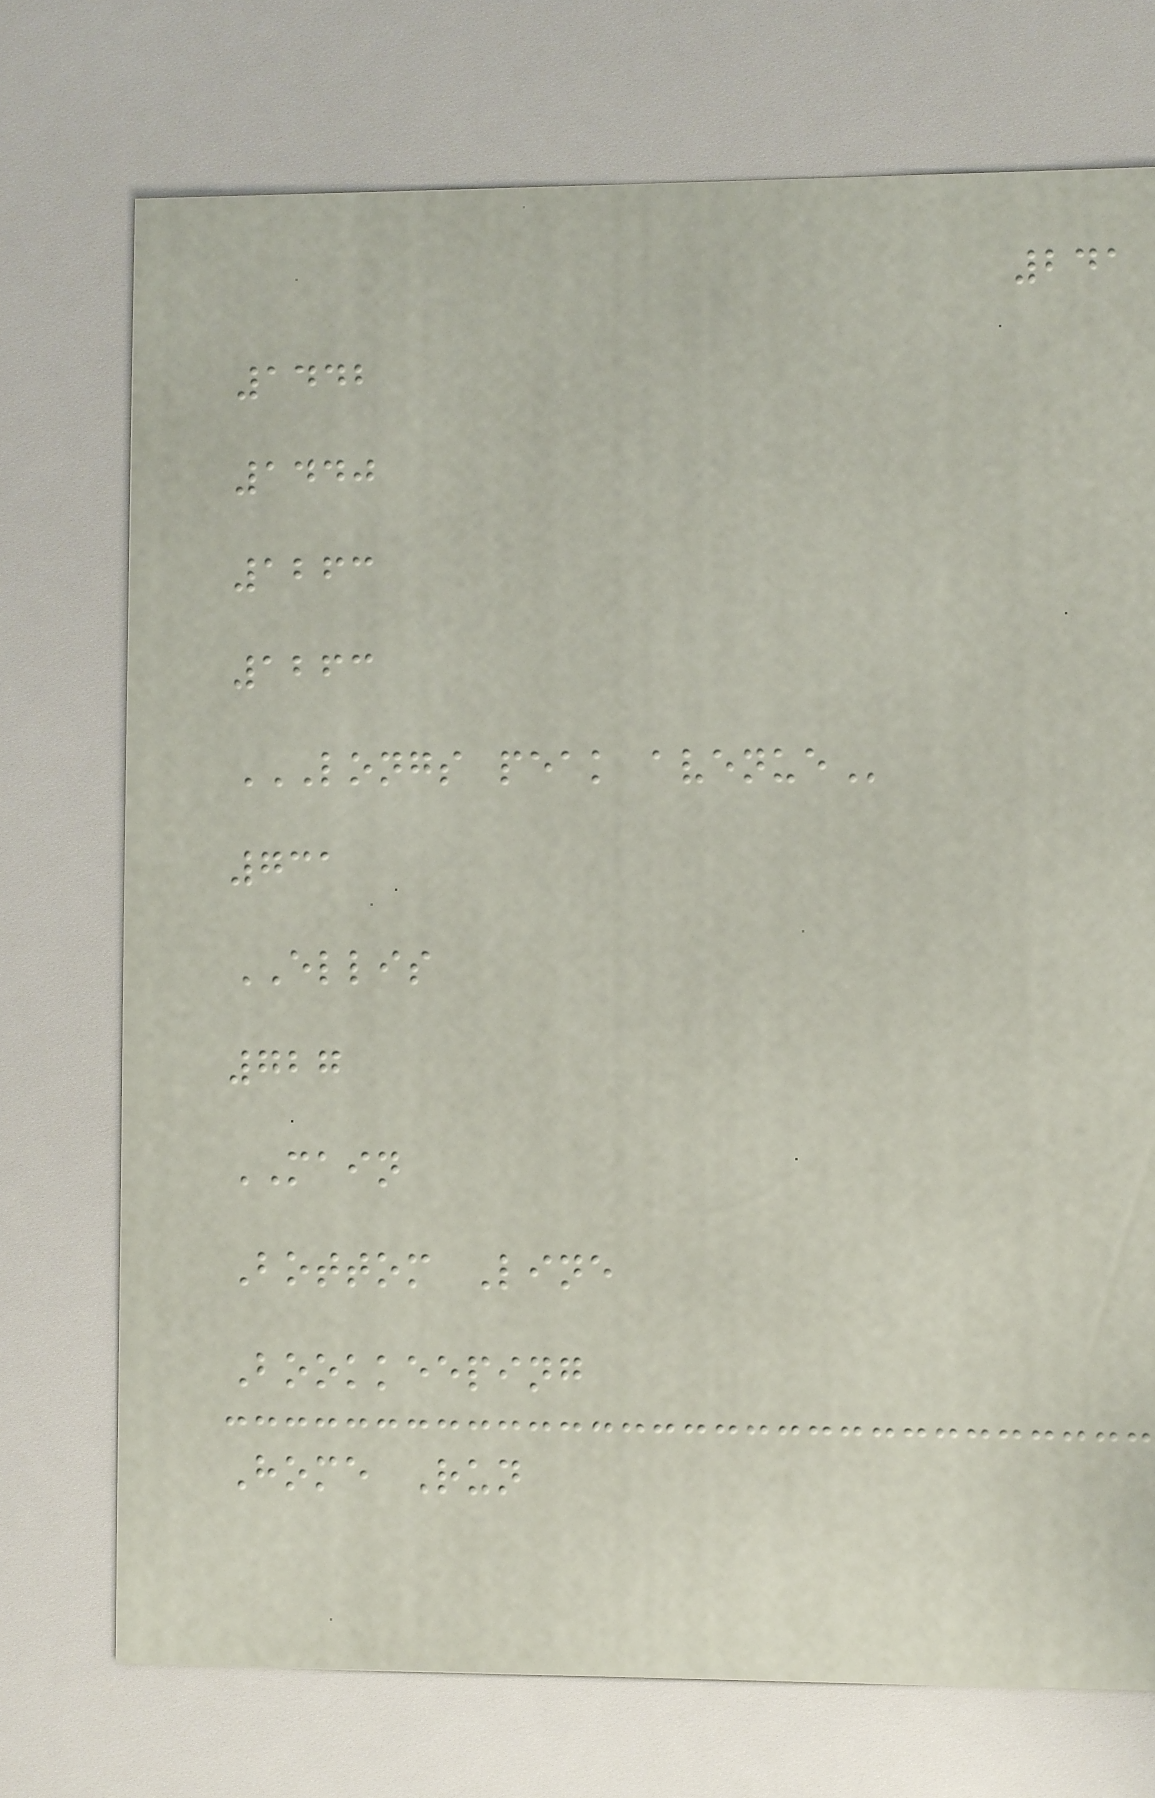241
1442
1440
1263
1263
LONGS PEAK AVENUE
731
ELLIS
727
MAIN
Bottom Line
Bookkeeping
Home Run
